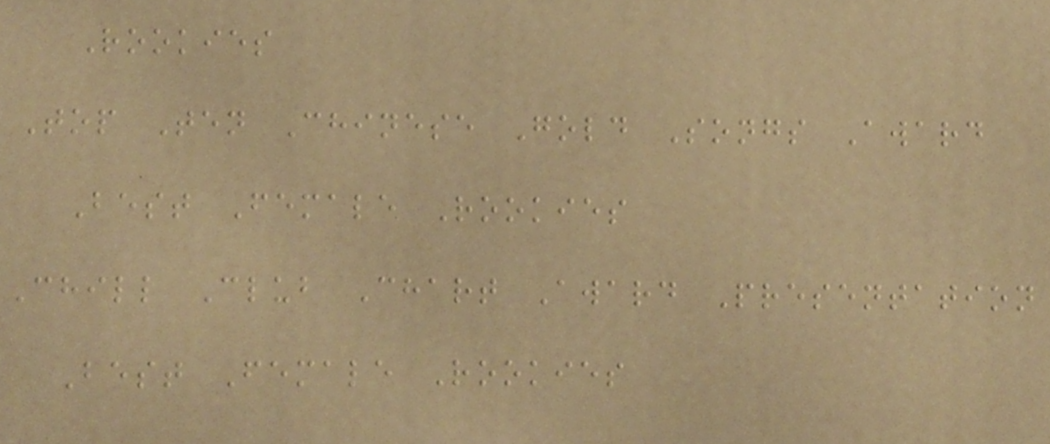Rookies
Top Ten Chinese Gold Songs Award
Best Female Rookies
Chill Club Chart Award Presentation
Best Female Rookies
